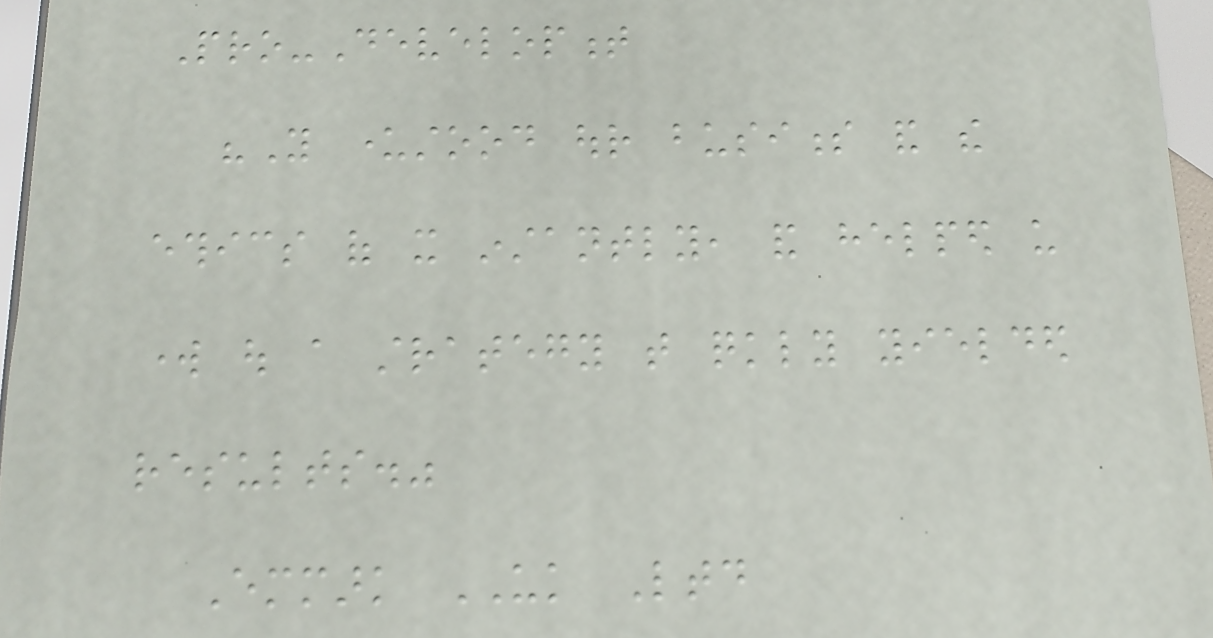Pro-Development
"You understood our business and the
ethics of it instantly, and helped us
work out a strategy that quickly yielded
results."
Emmark UK Ltd
